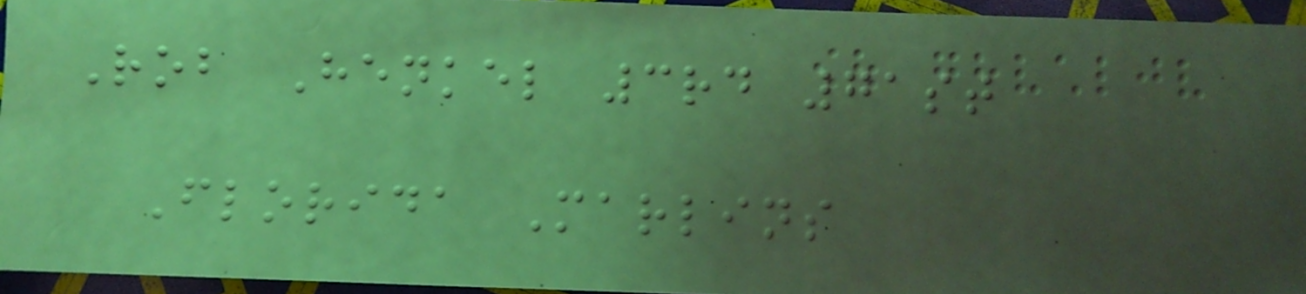Rob Henkel 3rd 71st
Florida Marlins
